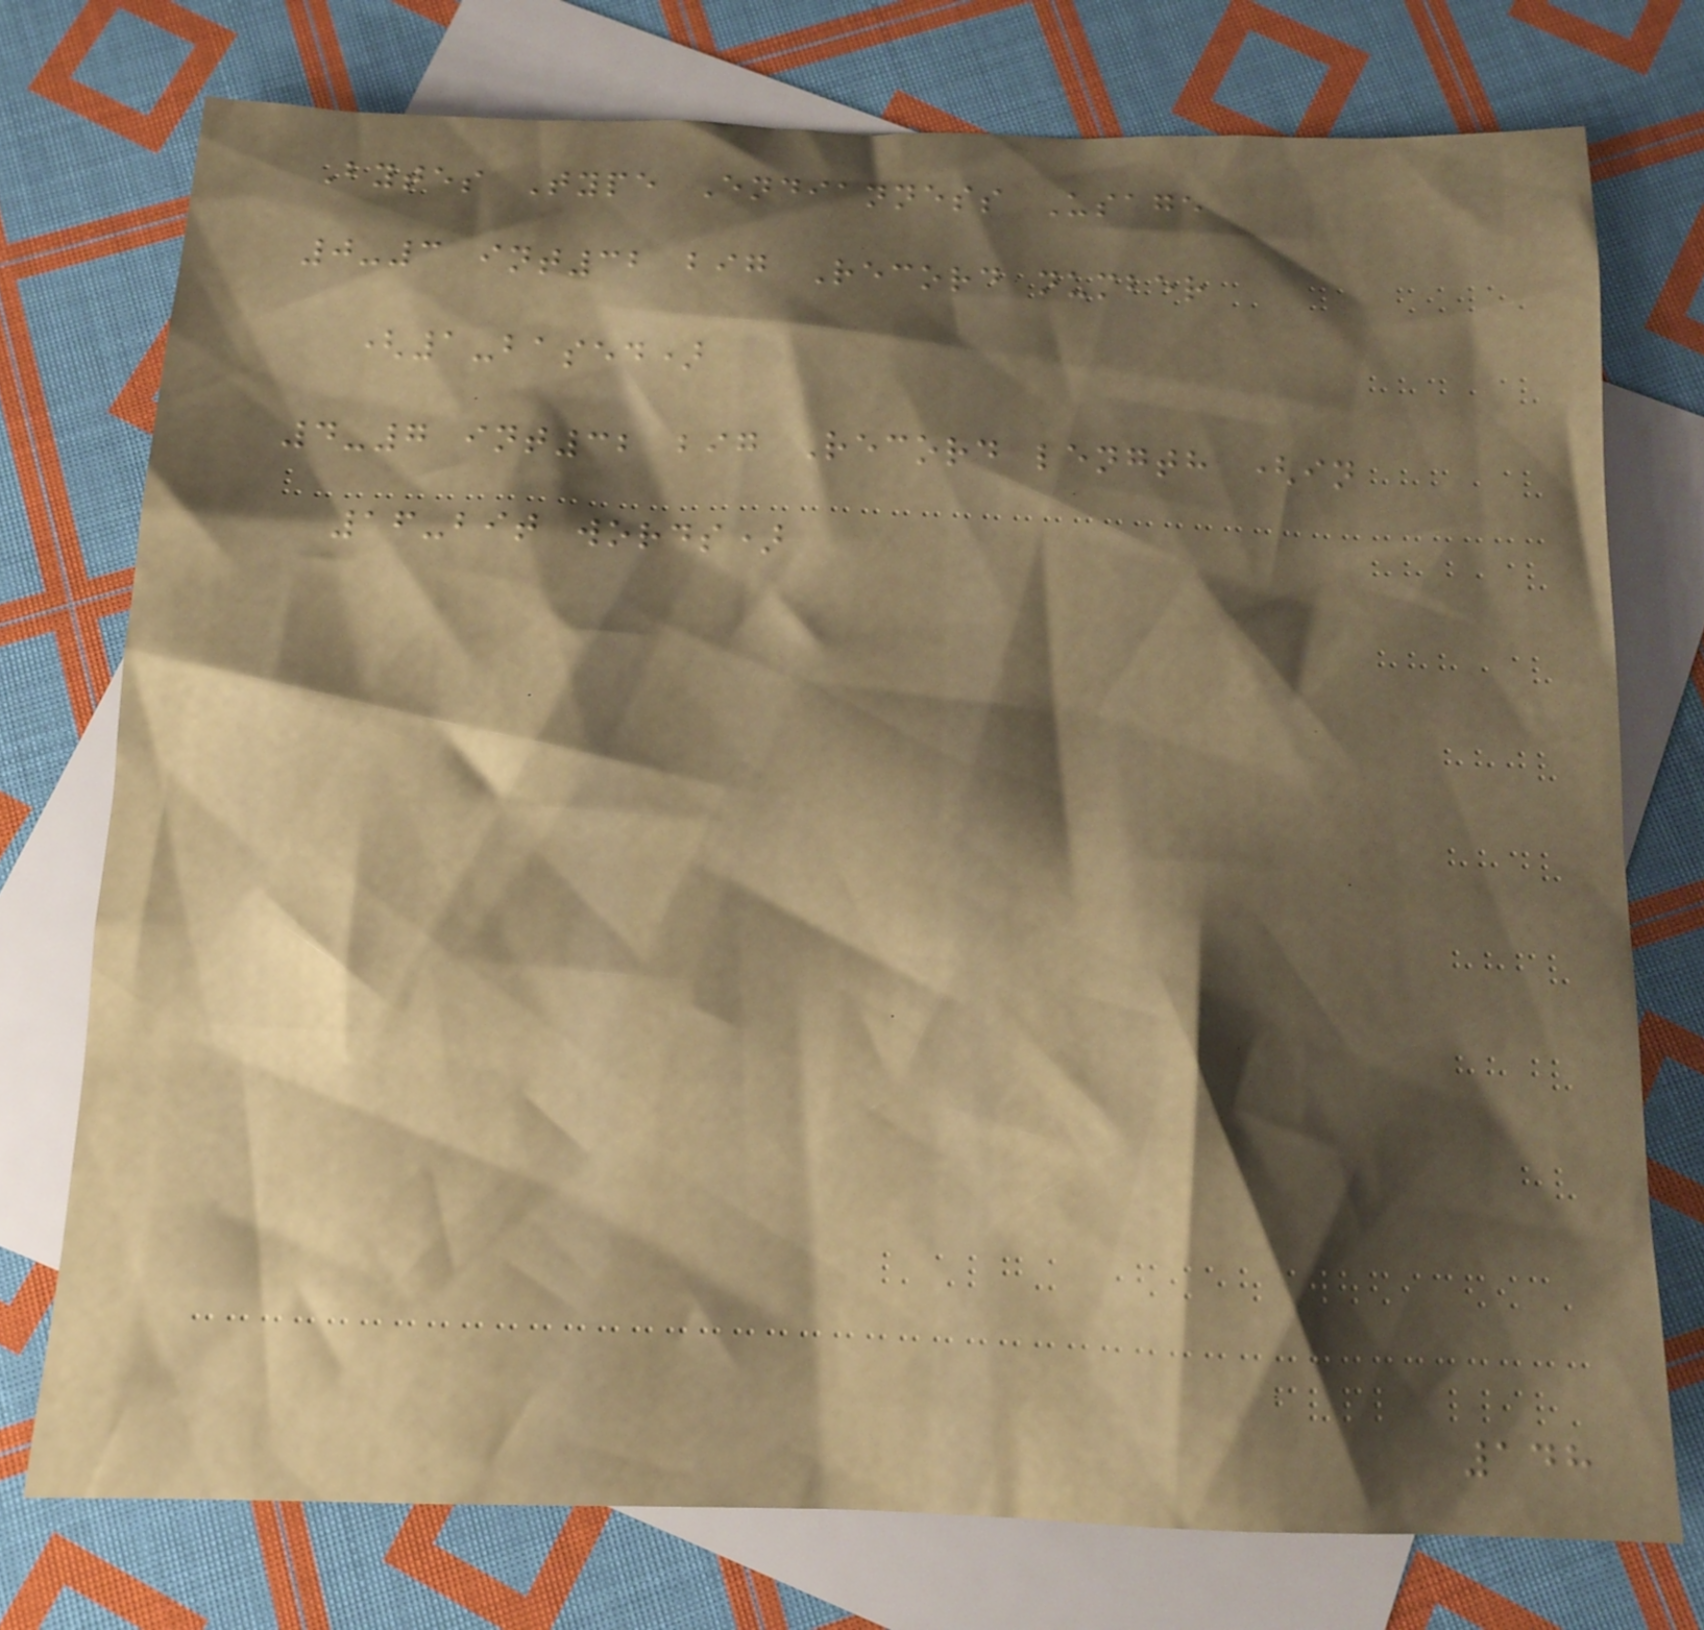Bytes Type Endianness Usage
0-3 int32 big Record number
(1-based)
4-7 int32 big Record length (in
16-bit words)
148
